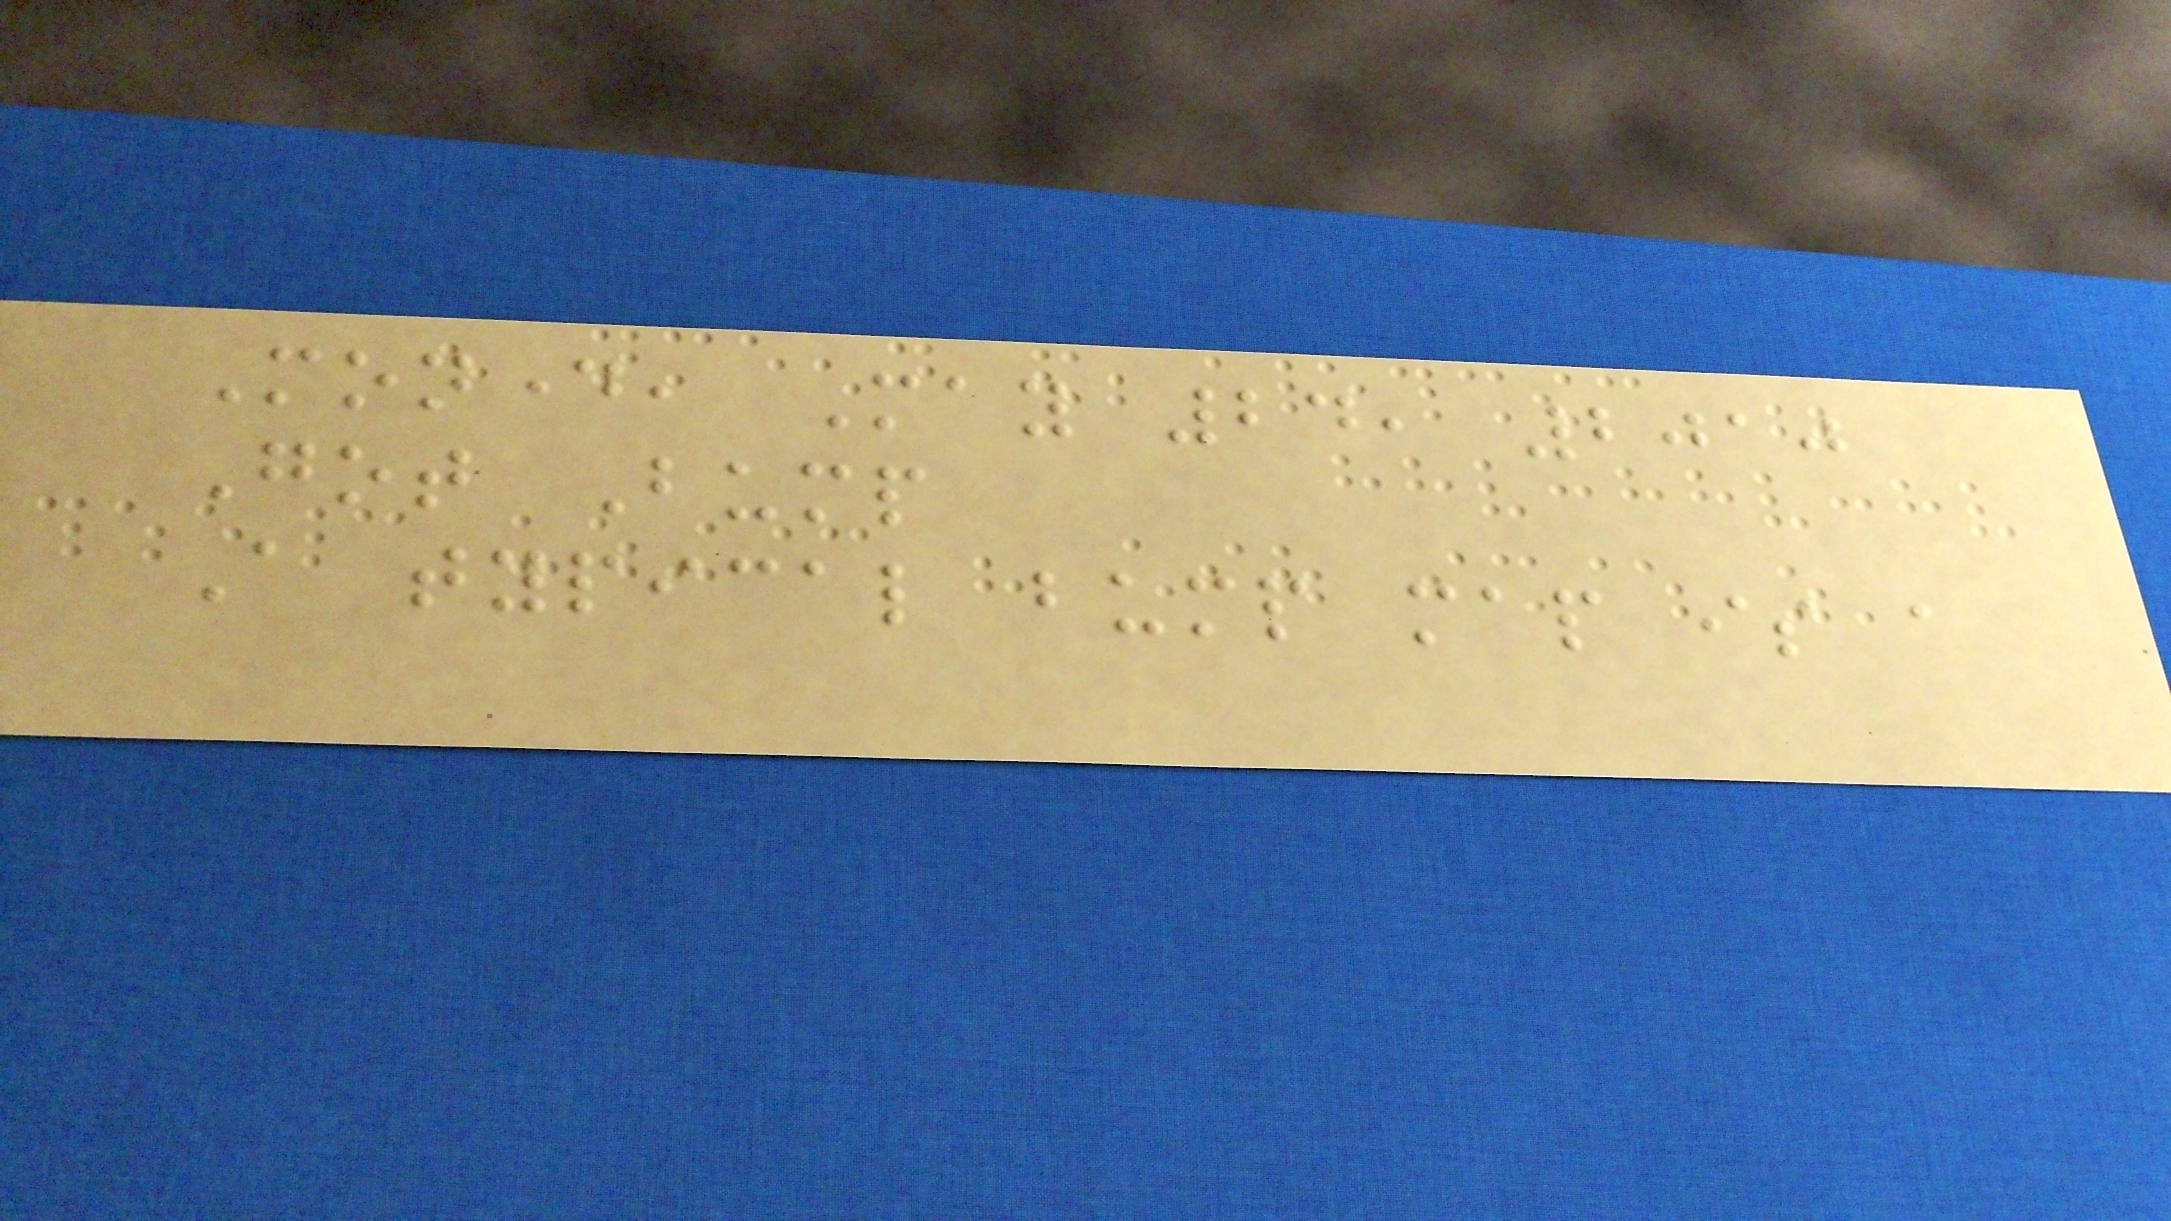Monday, May 24, 2010
Got Bump
A typical bump map is a
